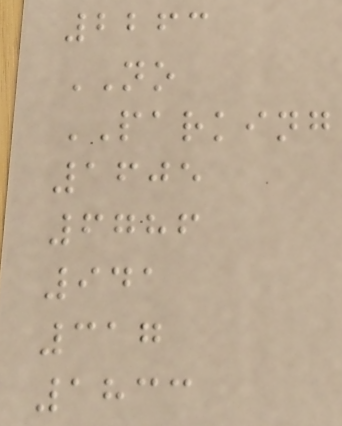2263
NO
PARKING
1605
6786
941
317
1833
